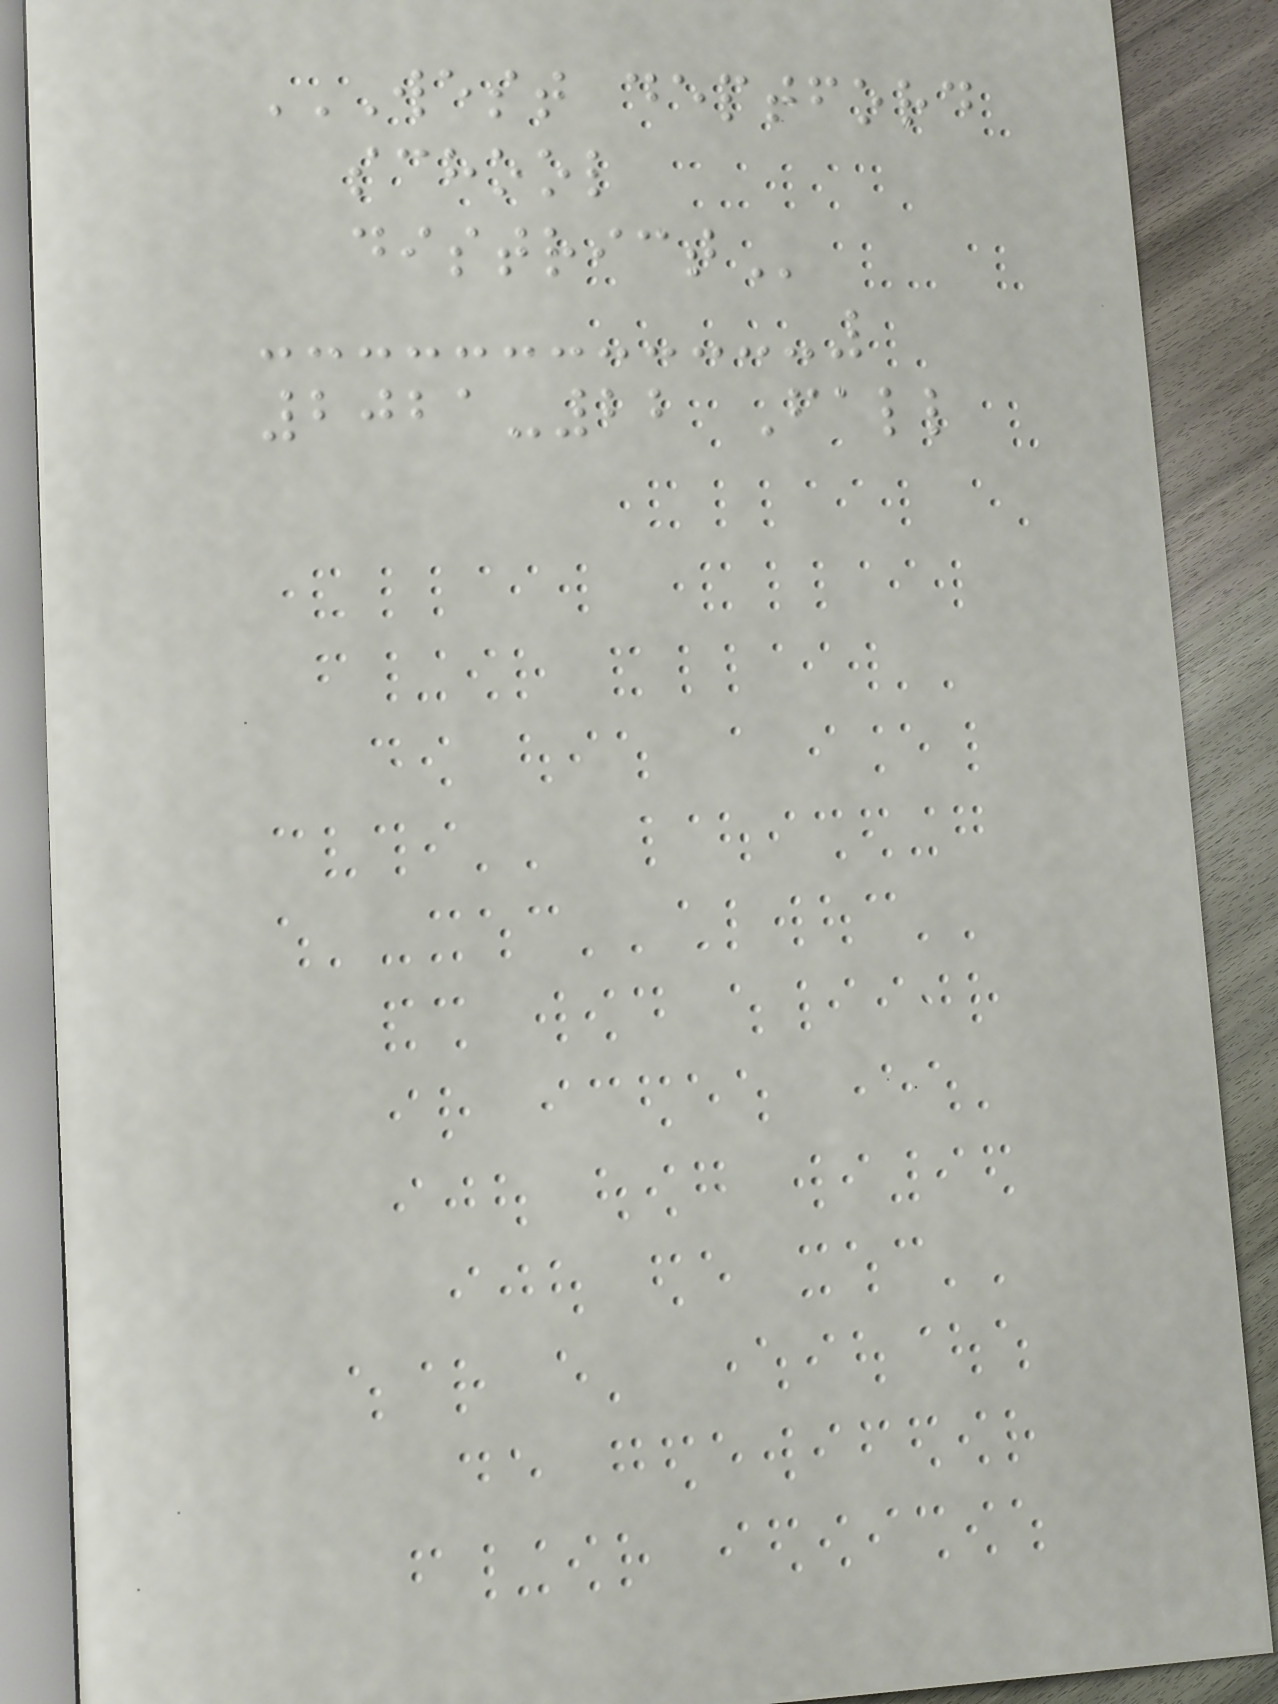WEST DEPTFORD
SCHOOL
DISTRICT
2021-22 Fall
